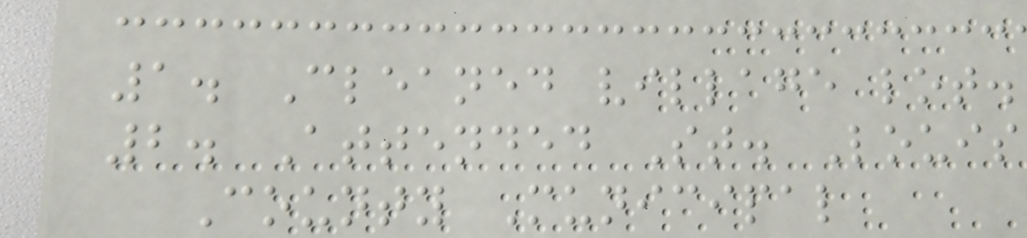1. Cleaned village lot.
2. Attended St. Louis
County Municipal
